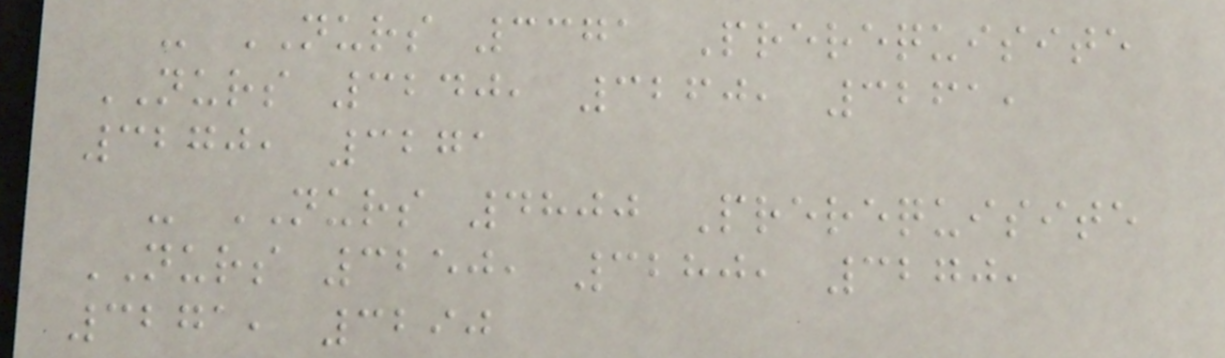- NURS 3371 Prerequisite
NURS 3240, 3260, 3261,
3270, 3271
- NURS 4800 Prerequisite
NURS 3250, 3280, 3270,
3271, 3290
